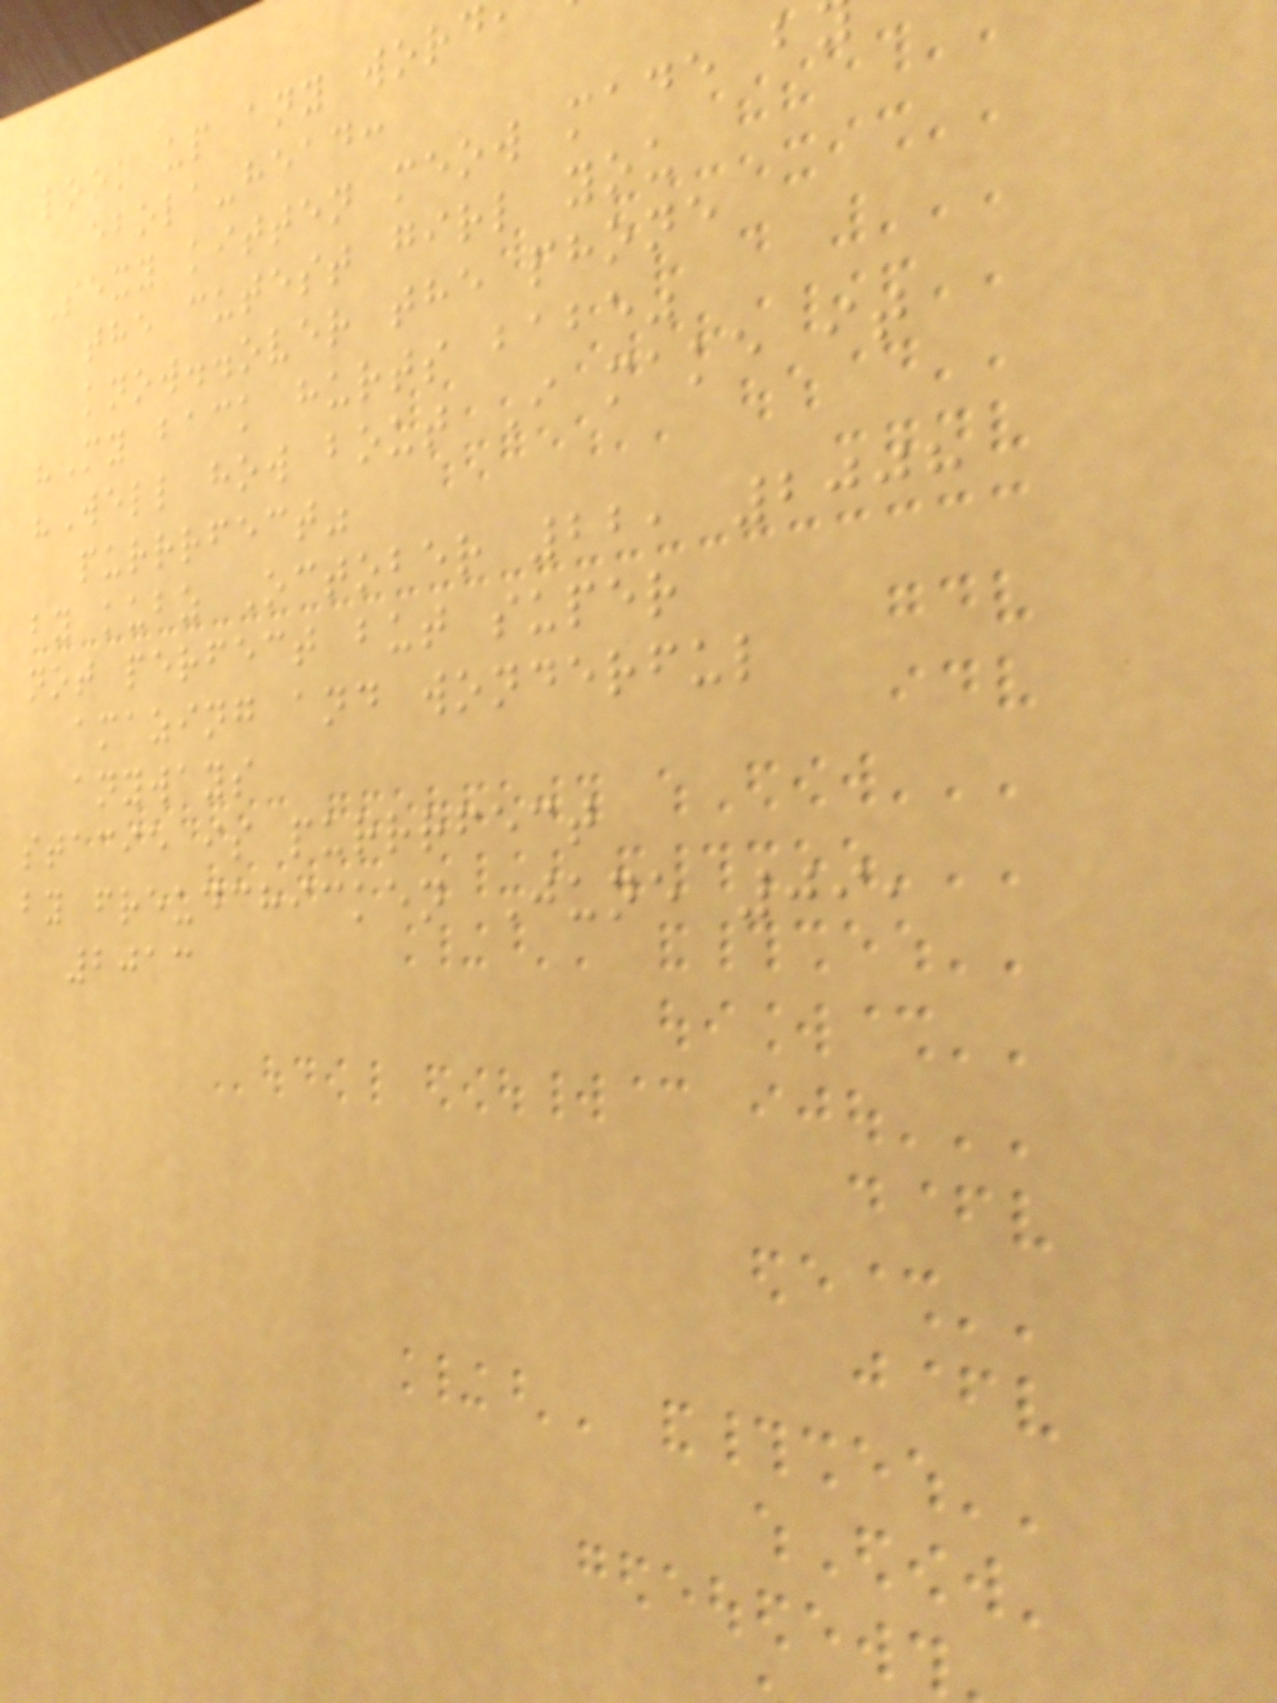look up any word
ebola-head:
Sexy kitten meow made b
the cutest girl you
know..over the phone
"My back hurts babe"
"Well how bout I make it
purrrfect"
by kubz October 22, 2008
not perfect but super
amazing and wonderful
anyways
stacie is purrrfect
by freudchicken June 09,
2013
